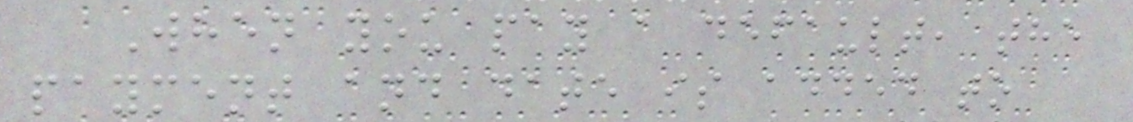When you pay a default, the
payment and date is added to
